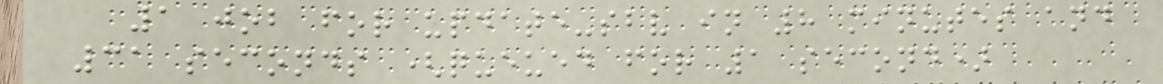1 job for update-sbv in 8 minutes and
31 seconds (queued for 1 second)
